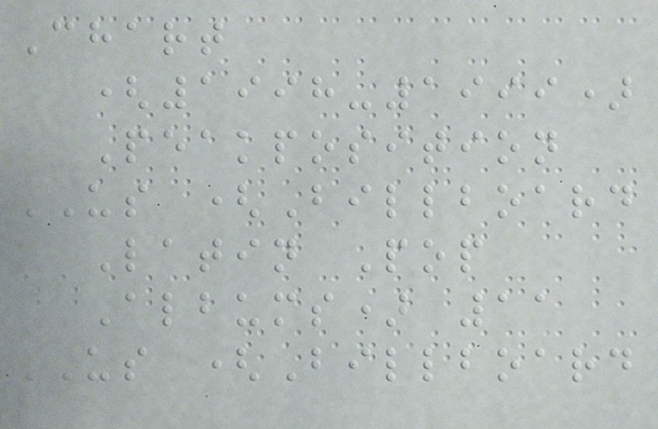Chart
(1998-1999)
Peakposition
US (Billboard
Latin Pop
Albums) 11
US (Billboard
